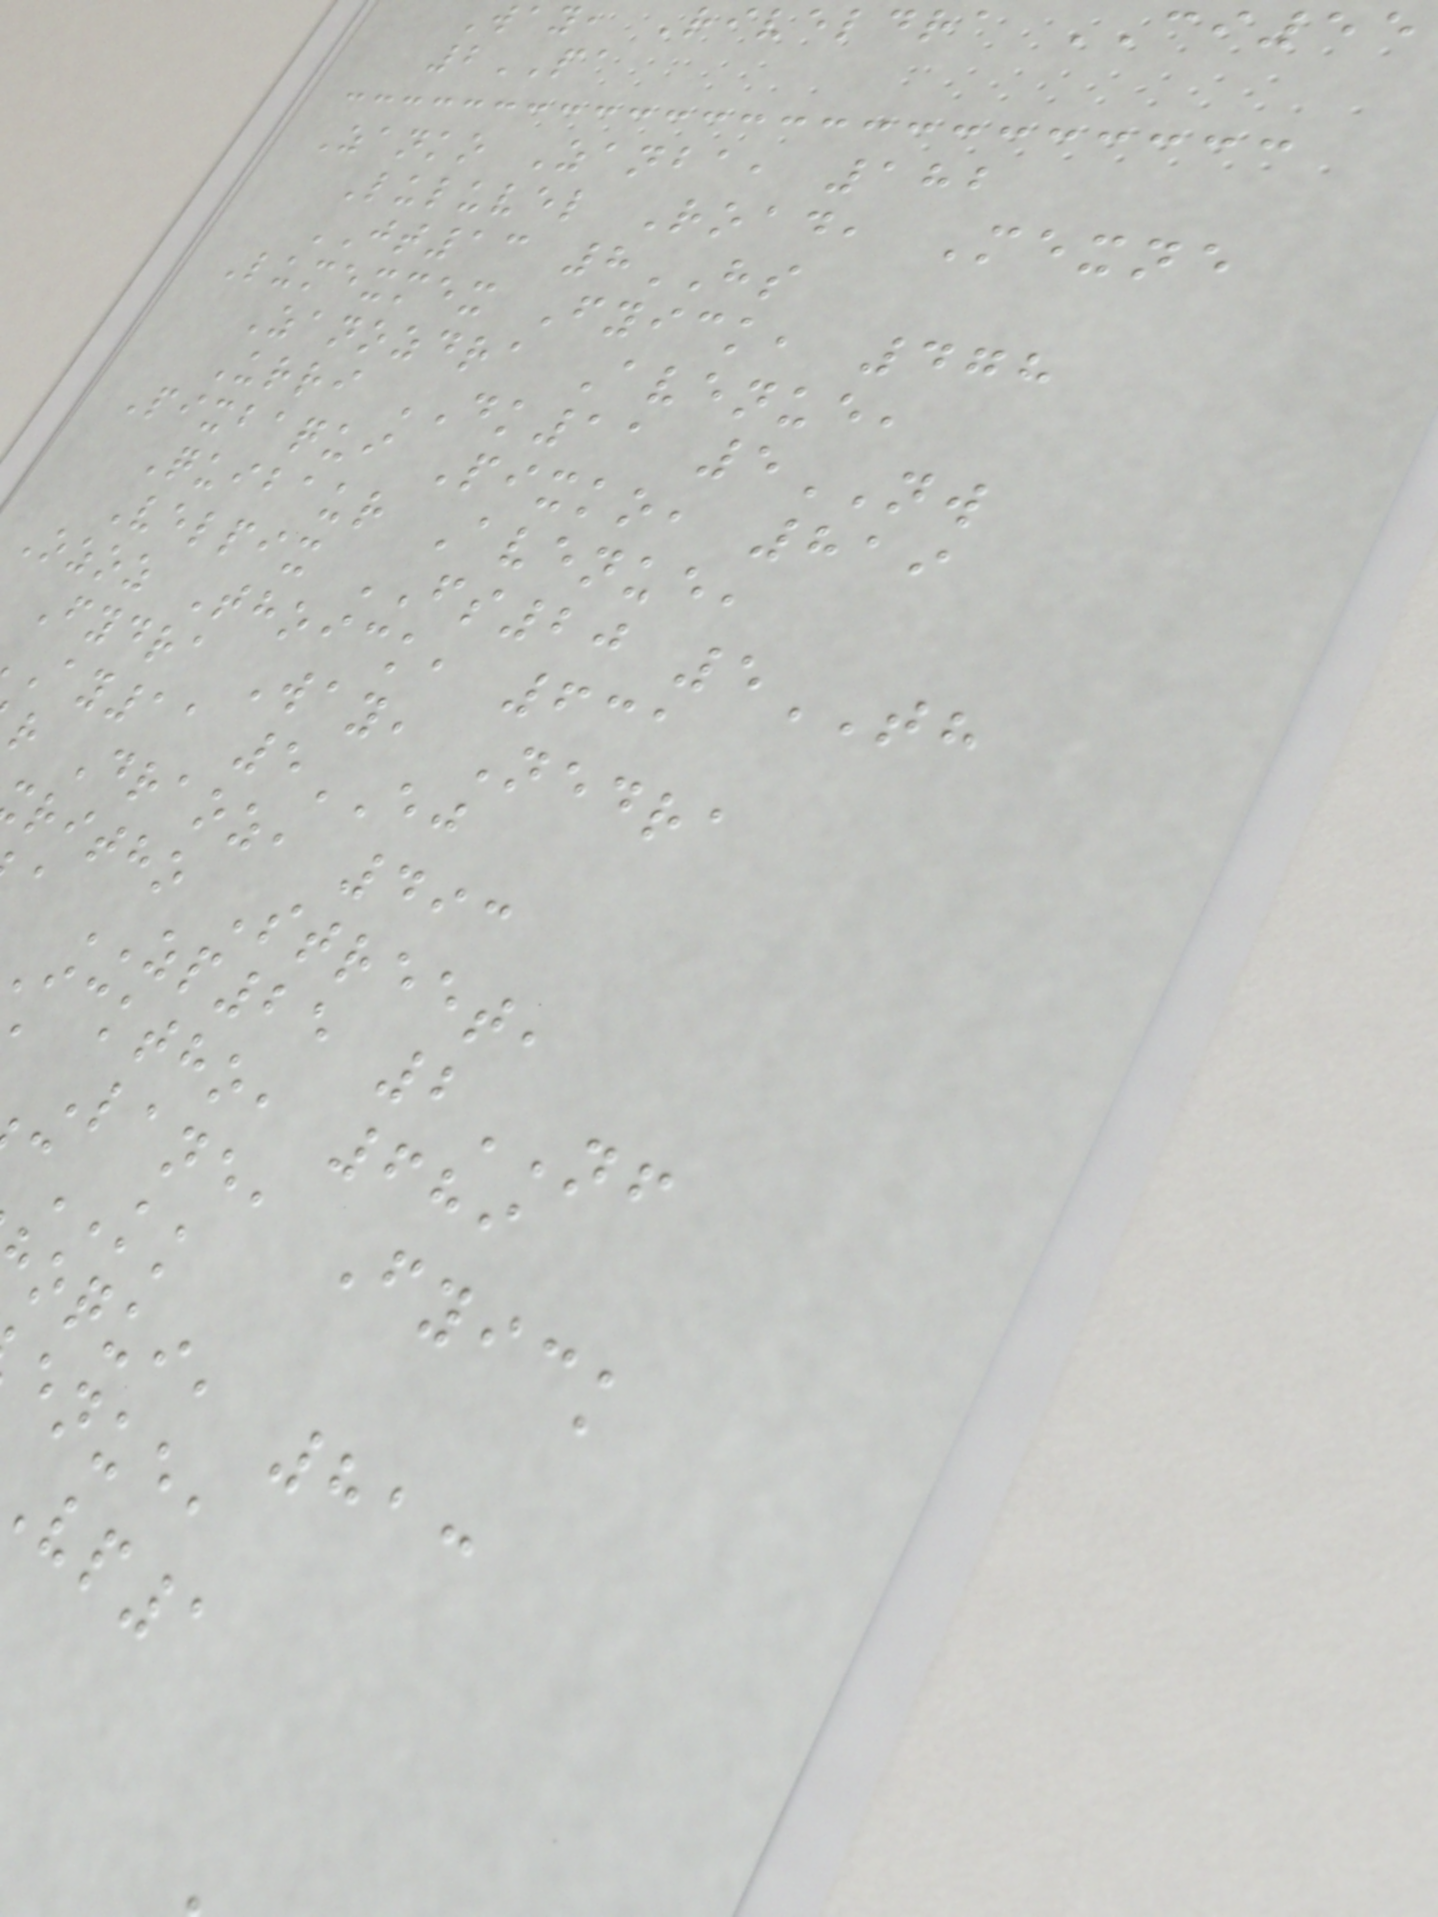Way, Riveldra CI55
2PA
Zanko Zanba, 182
Luluvel Road, Mexne
JT13 8HS
Lumexmex Fyick, 478
Zanozdra Avenue,
Urri DK11 5NW
Pixbaqui Pixko, 819
Quibaur Avenue,
Velpix FS20 5TH
Ozoz Thoick, 631
Fydra Way, Nedra
ay11 5EJ
r Draoz, 493
ritho Street,
a ZP25 2NF
Icktho, 689
Lane, Fyick
KK
oqui, 813
enue,
